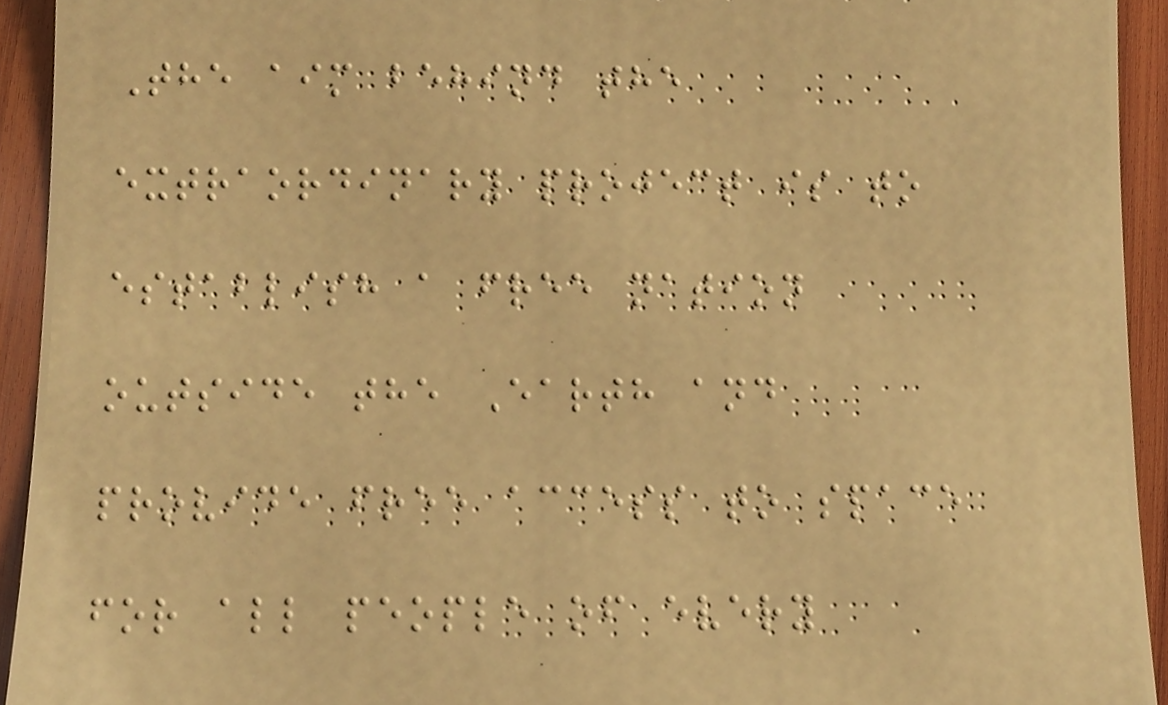The aim behind the
extraordinary project is to
establish a free nation
outside the Earth and
provide free access to space
for all people of every
